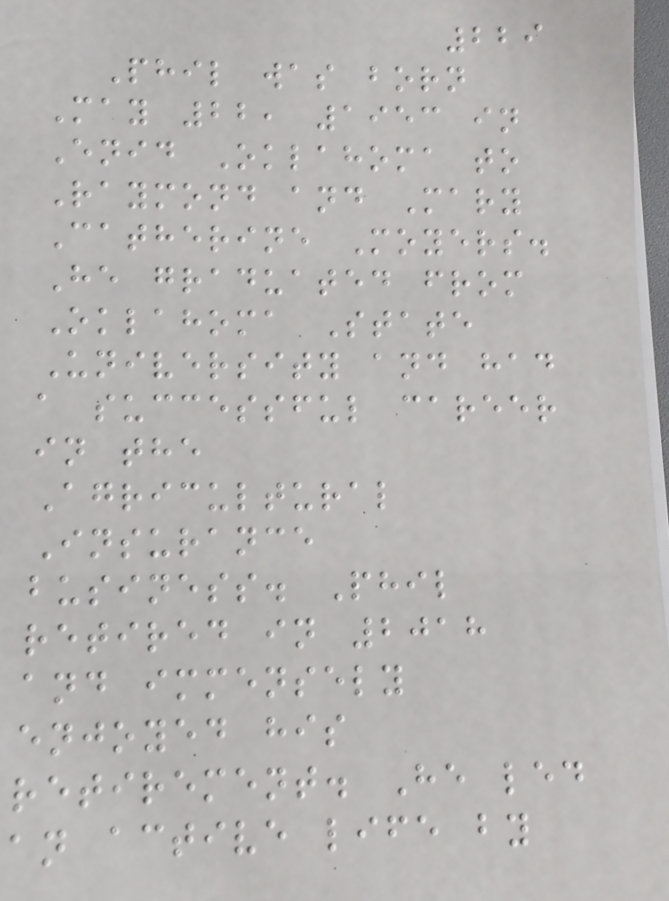229
Phil was born
May 22, 1953 in
Enid Oklahoma to
Raymond and Mary
Catherine Moyers.
He graduated from
Oklahoma State
University and had
a successful career
in the
Agricultural
Insurance
business. Phil
retired in 2018
and immensely
enjoyed his
retirement. He led
an active life by
